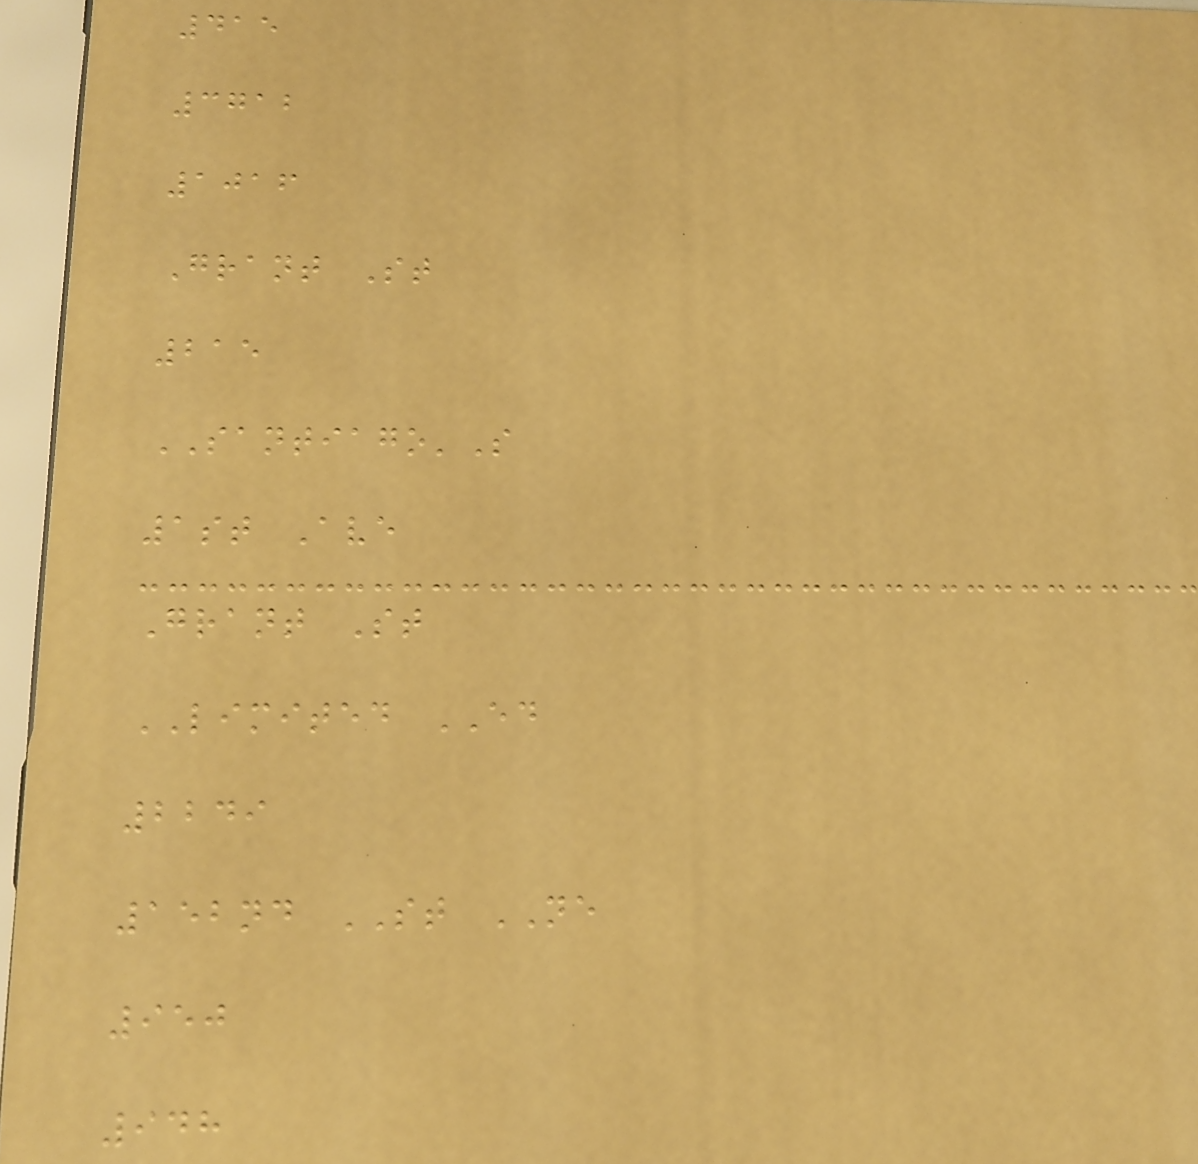415
3712
1016
Grant St
215
SANTIAGO'S
1st Ave
Grant St
LIMITED ED
2249
152nd ST NE
950
948
